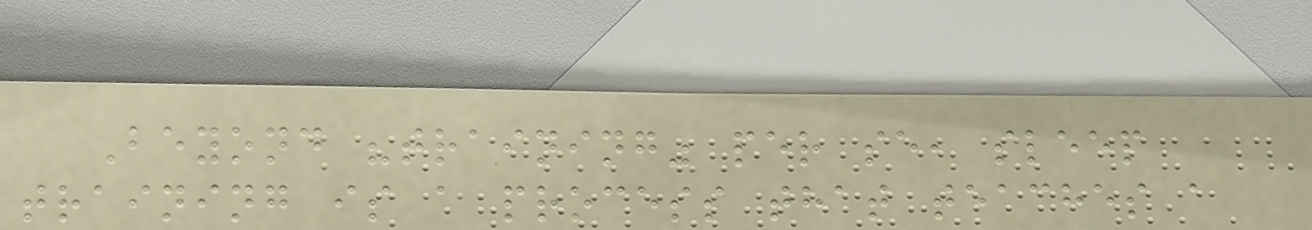Beyond "training" per se, sleep
training is a process that teaches a
